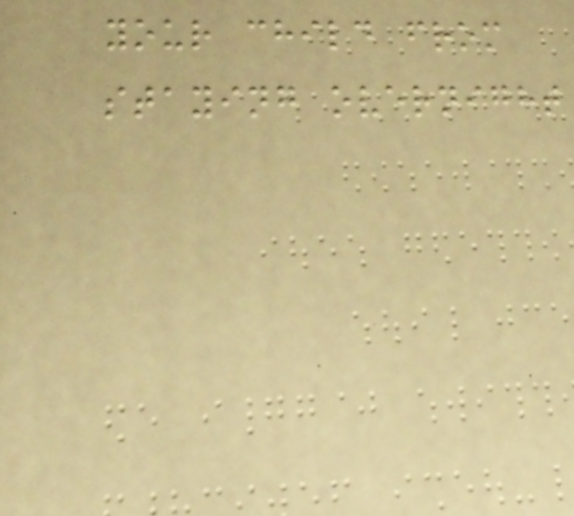your child from
staying overnight
